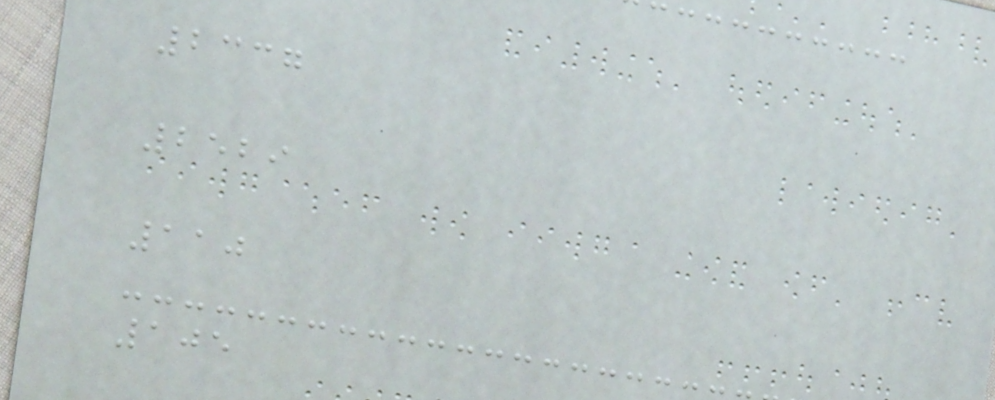2337
2529
110
105
